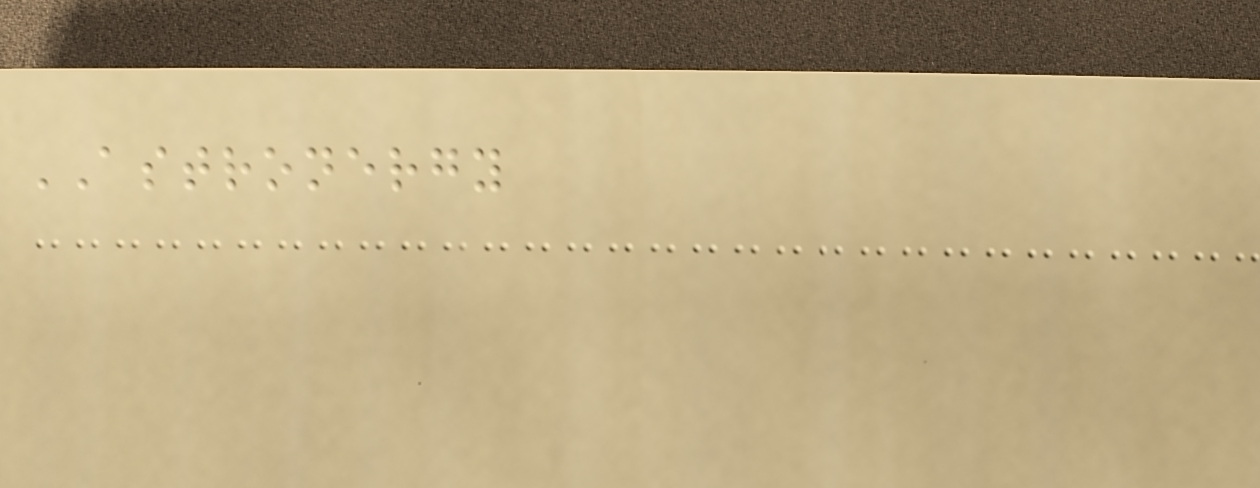ASTRONERGY
